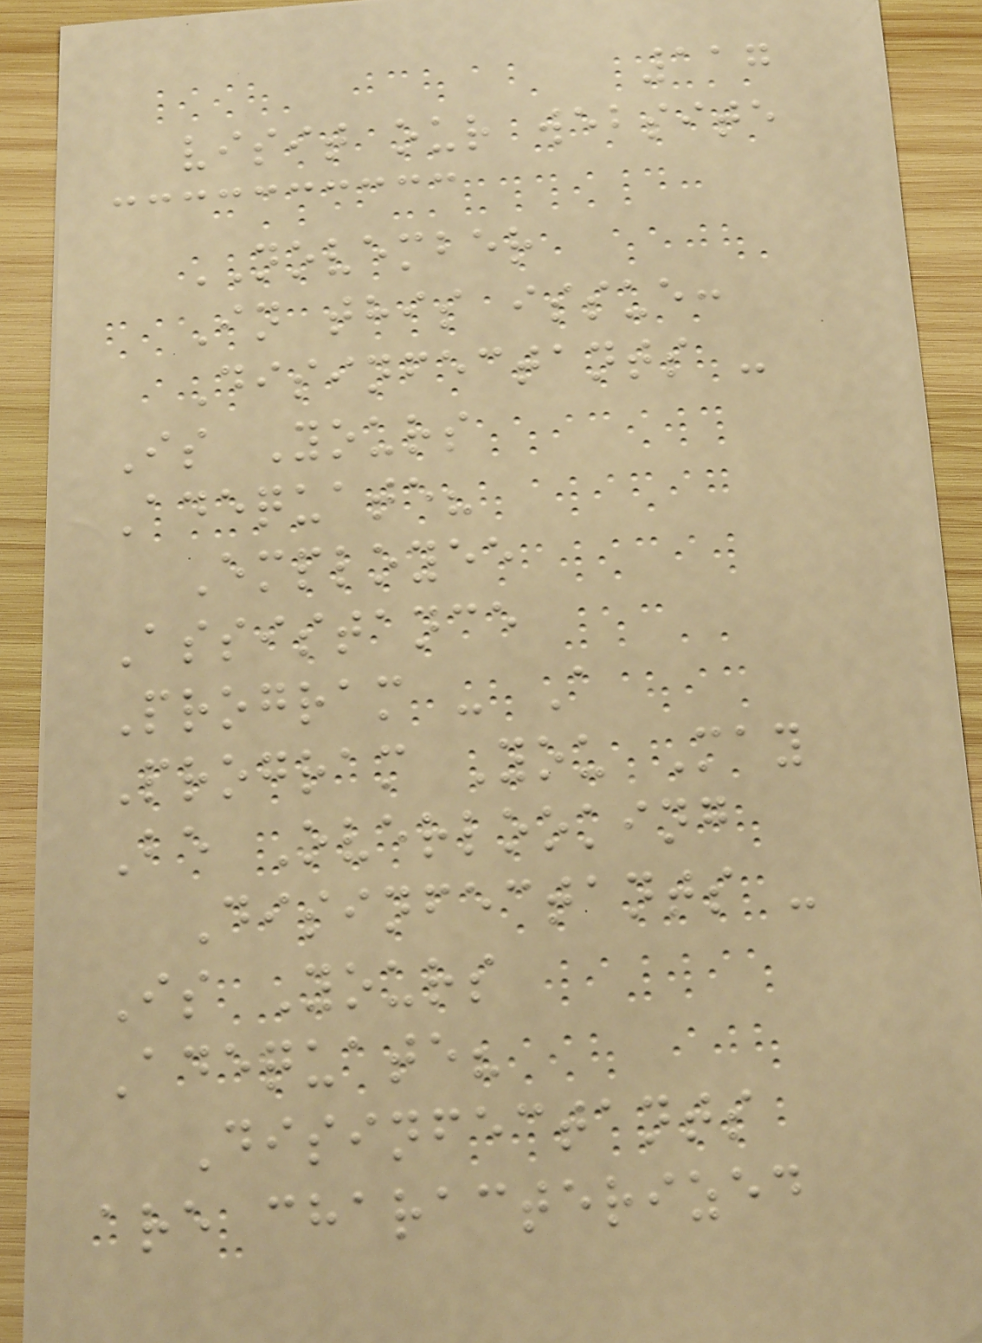117
visit our website
NOVEMBER
In this issue:
Disinfectants -
Is Yours
Adequate?
Employee
Assistance
Program - A
Program You May
Be Overlooking
Disinfectants -
Is Yours
Adequate?
Disinfectants
are characterized
